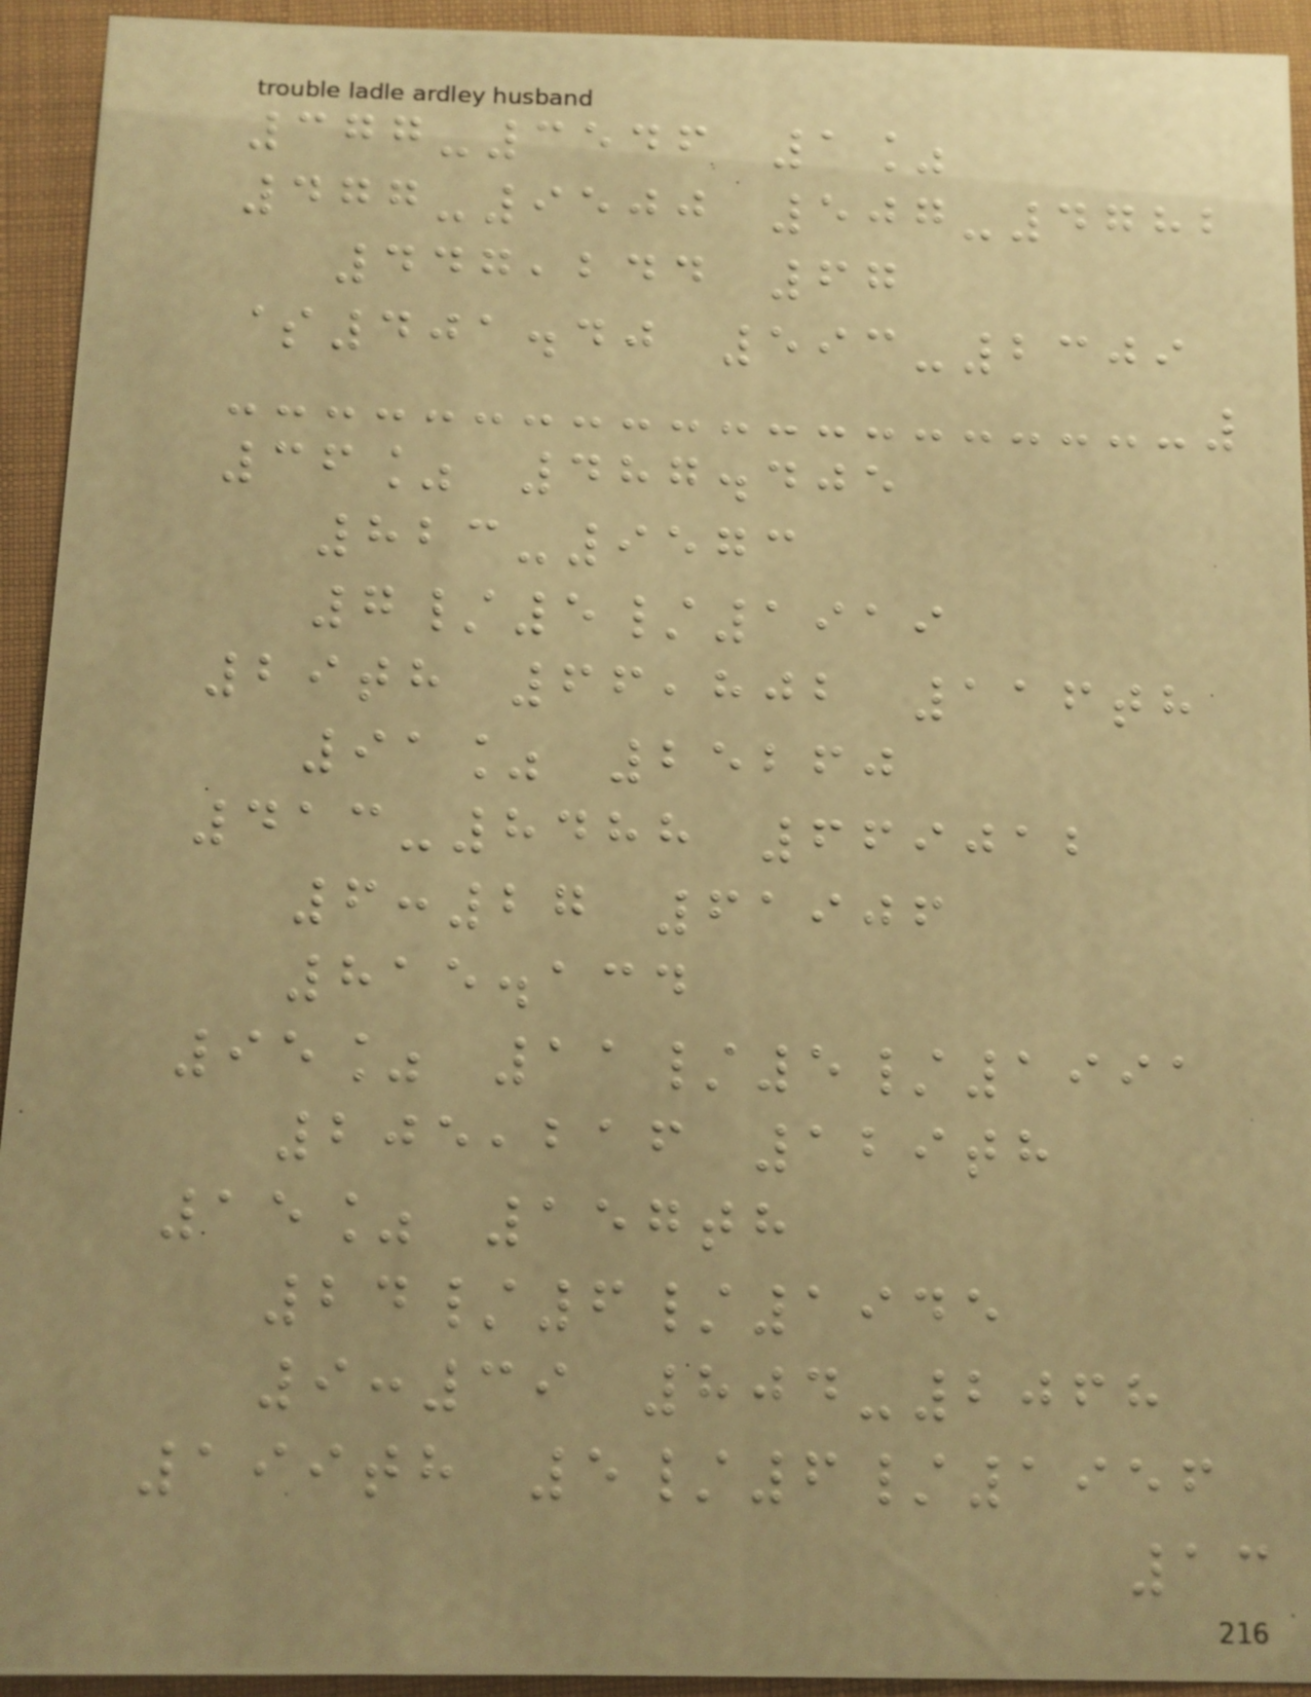377-3546 1%
477-9500 507-4782
447,244 67
$401.40 593-2309
36% 487.405
823-9573
7/5/1919
29th 66,802 116th
91% 25260
413-8488 669012
6:27 61906
815.134
95% 11/5/1991
205,216 129th
15% 157th
24/6/1945
9:39 804-2068
199th 5/6/1956
13
